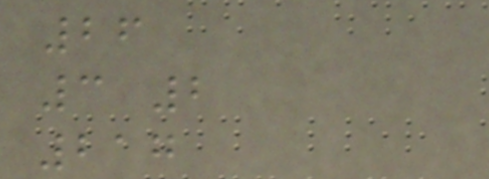26
3 2
217
